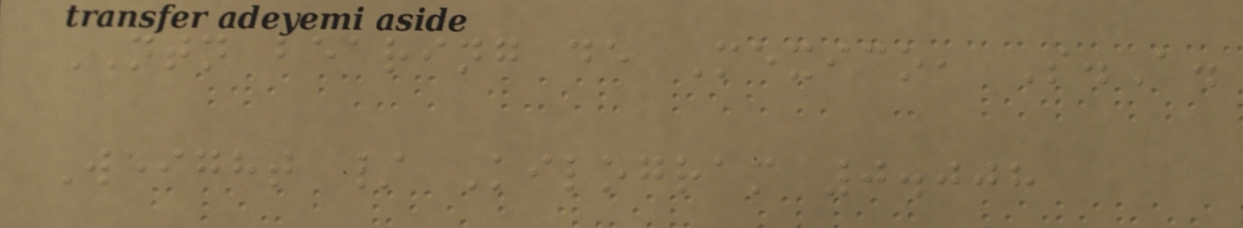NTN bearing de Mexico, S.A.
Weight / Kilogram 0.008
